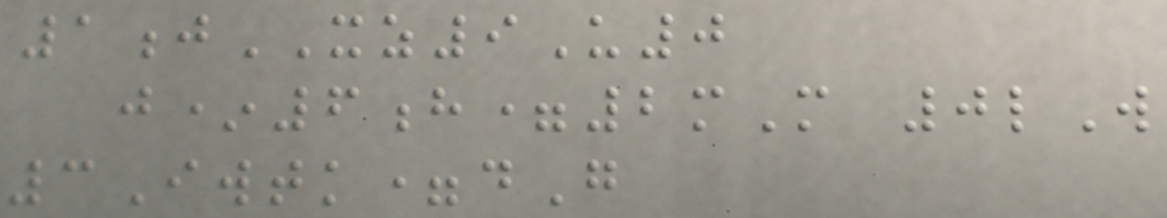1jXZ9U0
j*6h=2mM 0lW
3Iwtk=dG
